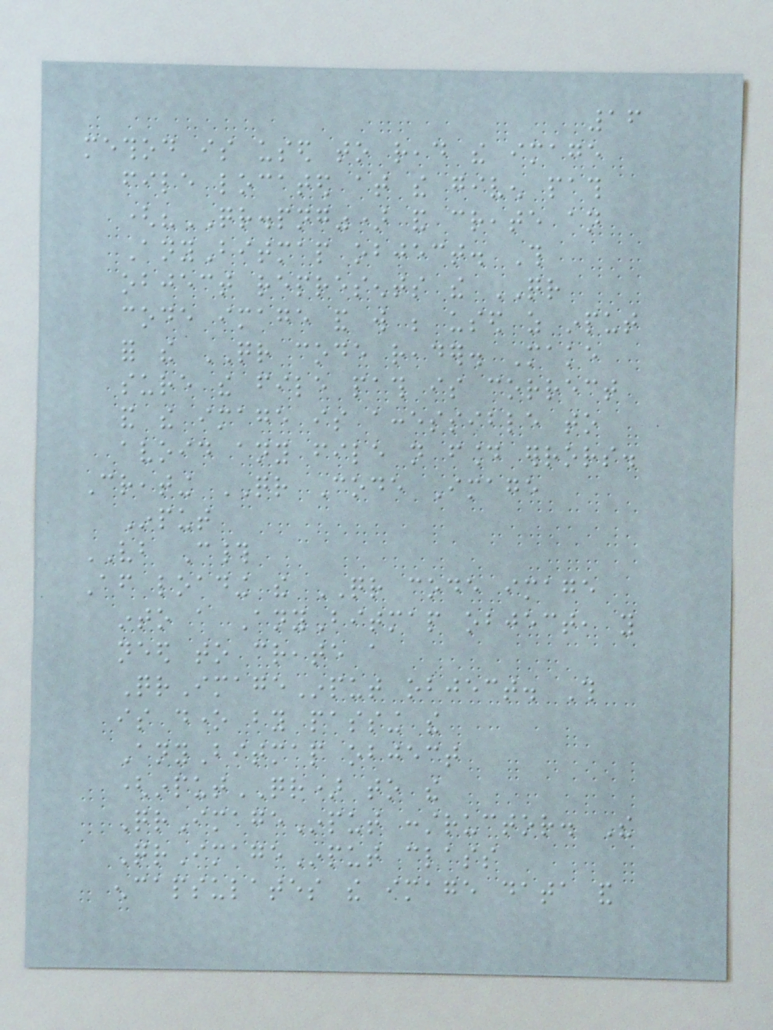16
method is used to read the image
file located at the given path
("QR.png") and create an
AnyBitmap object. This
object represents the QR
code image and will be used as input
for the QR code reader. Make
sure the file path is correct
and the image is accessible to
avoid any file not found errors.
Creating QR Code Image
Input
VB C#
After loading the QR code image
into a AnyBitmap object, you
need to create a
QrImageInput object. This
is done by passing the
AnyBitmap object
(inputQR) to the
QrImageInput constructor. The
QrImageInput class
encapsulates the image data and
